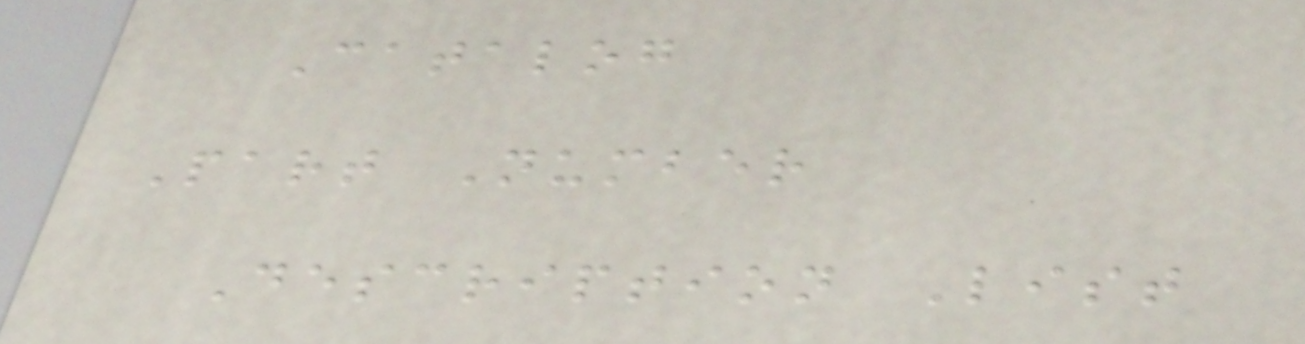Catalog
Part Number
Description List
